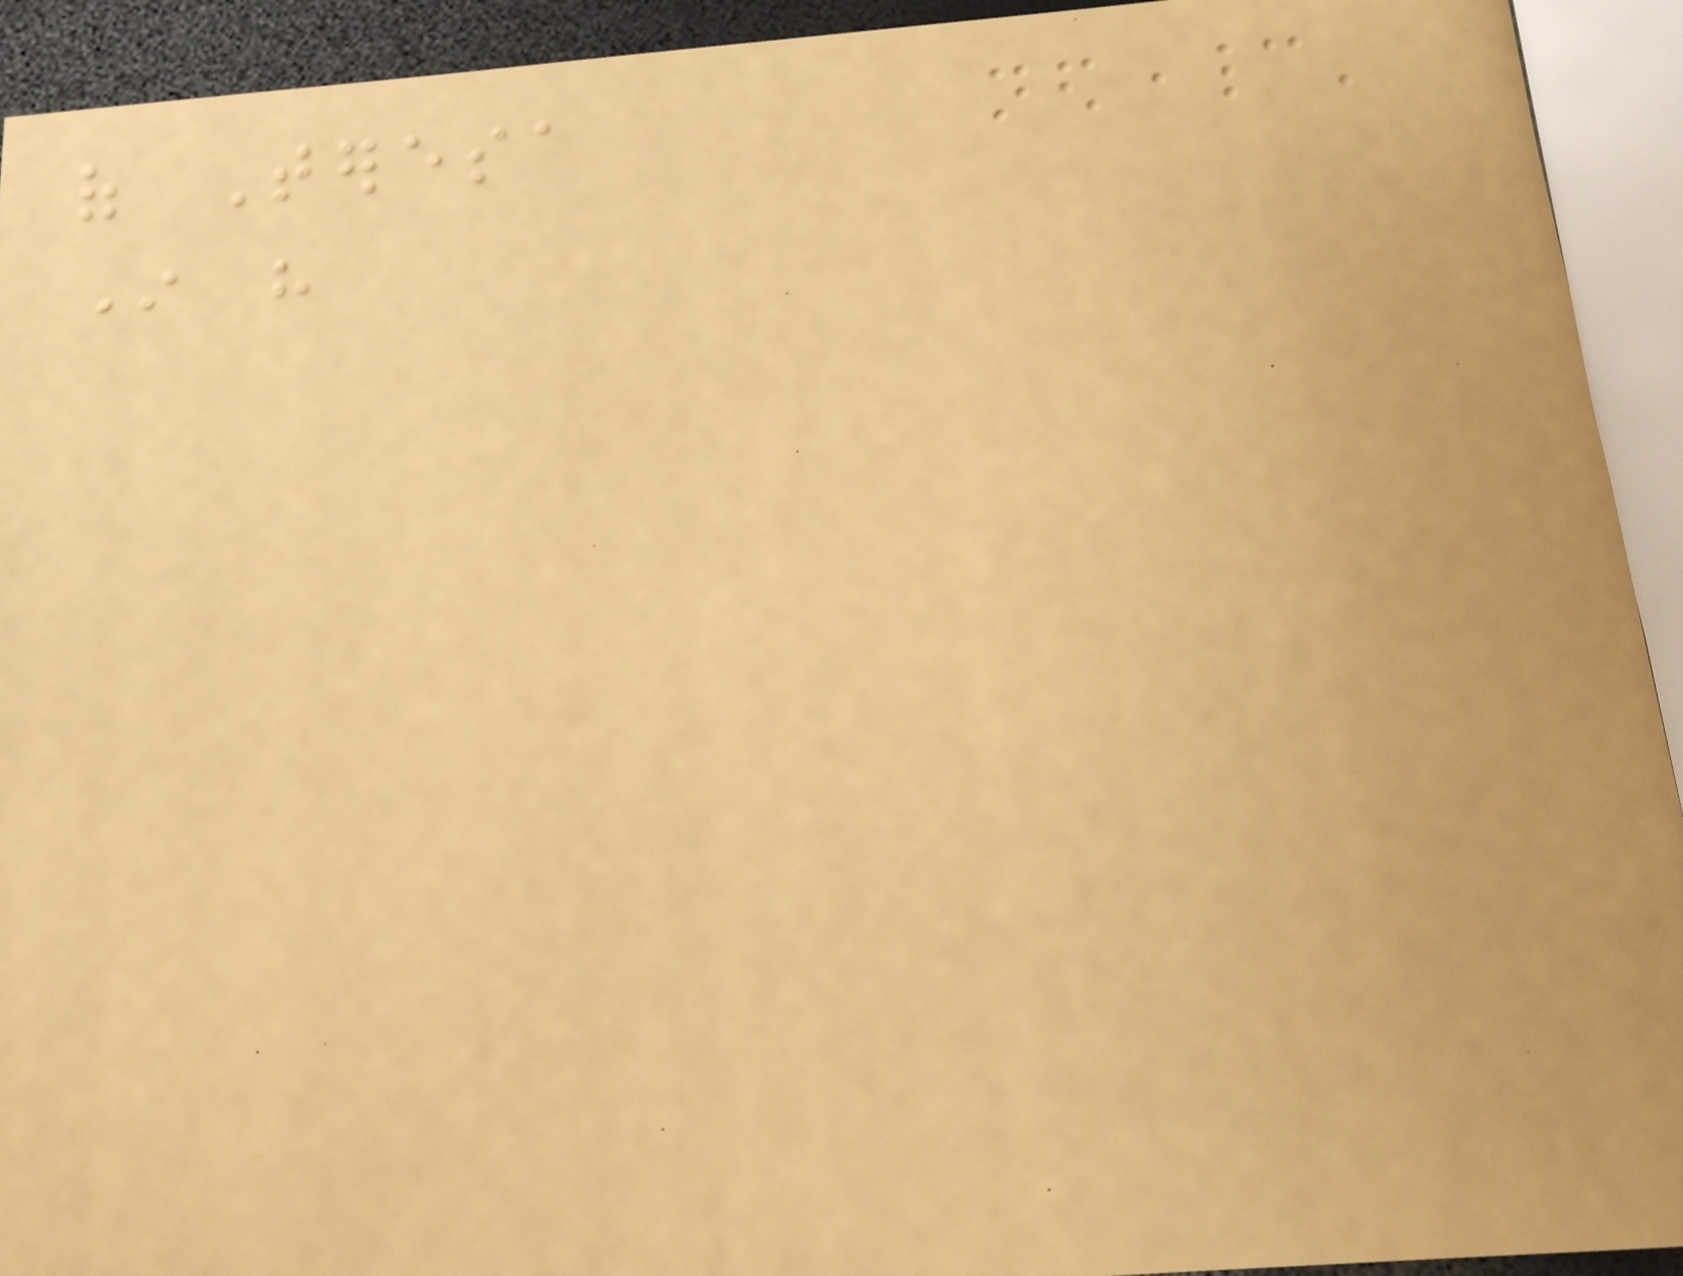of Teresa
In his
